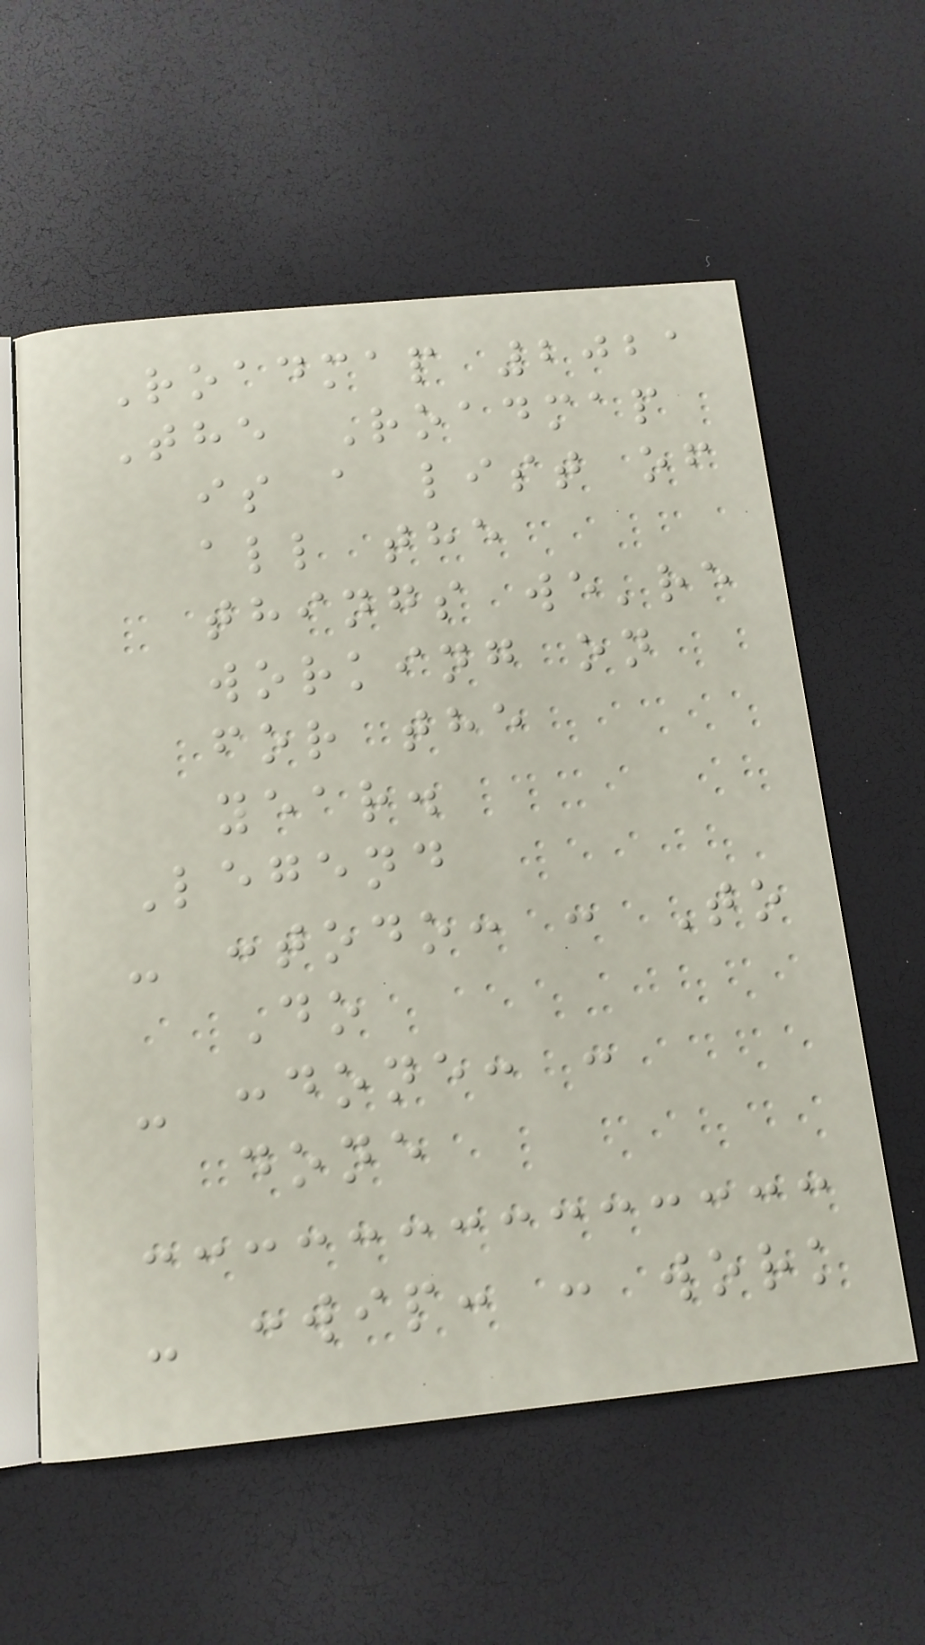Roadmap 2021
The Roadmap
is a list of
all the
things we're
working on
for the
year.
Legend
- :todo: : To
Do
- :done: :
done
- :wip: : work
